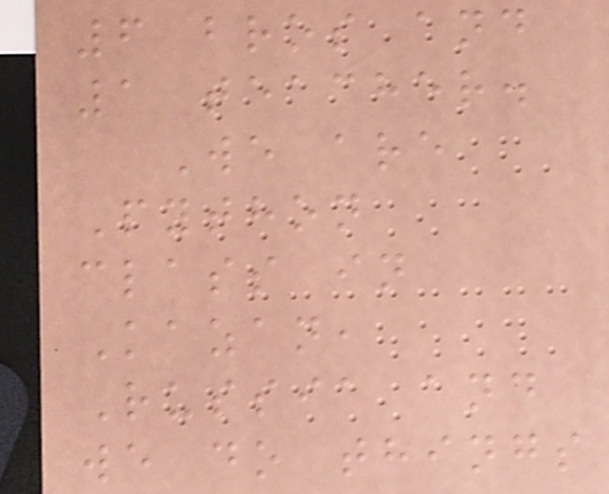6 bros and
1 teacher.
We are
Python
class in
Kazan,
Russia and
we do things
